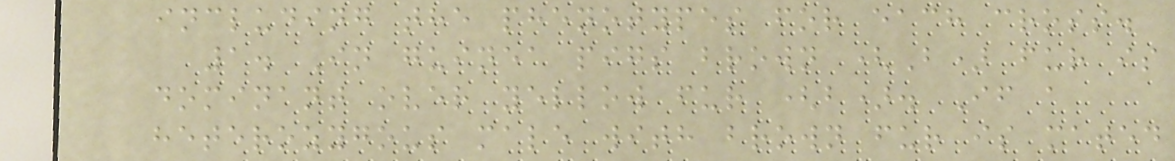including the phenotypes for each cross.
1. In guinea pigs brown (B) fur is
dominant over yellow fur (b). If a
heterozygous male with brown fur is mated
